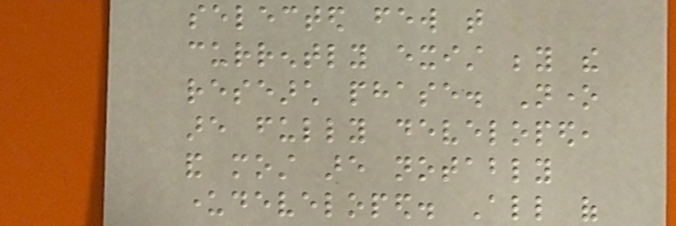selected few that
currently exist beyond the
research phase. None
are fully developed,
and most are notably
underdeveloped. All of
